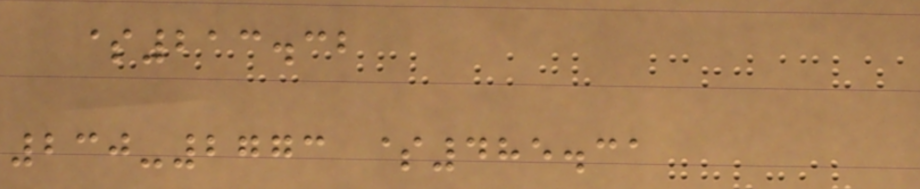$213.32
230-2773 $485.31
